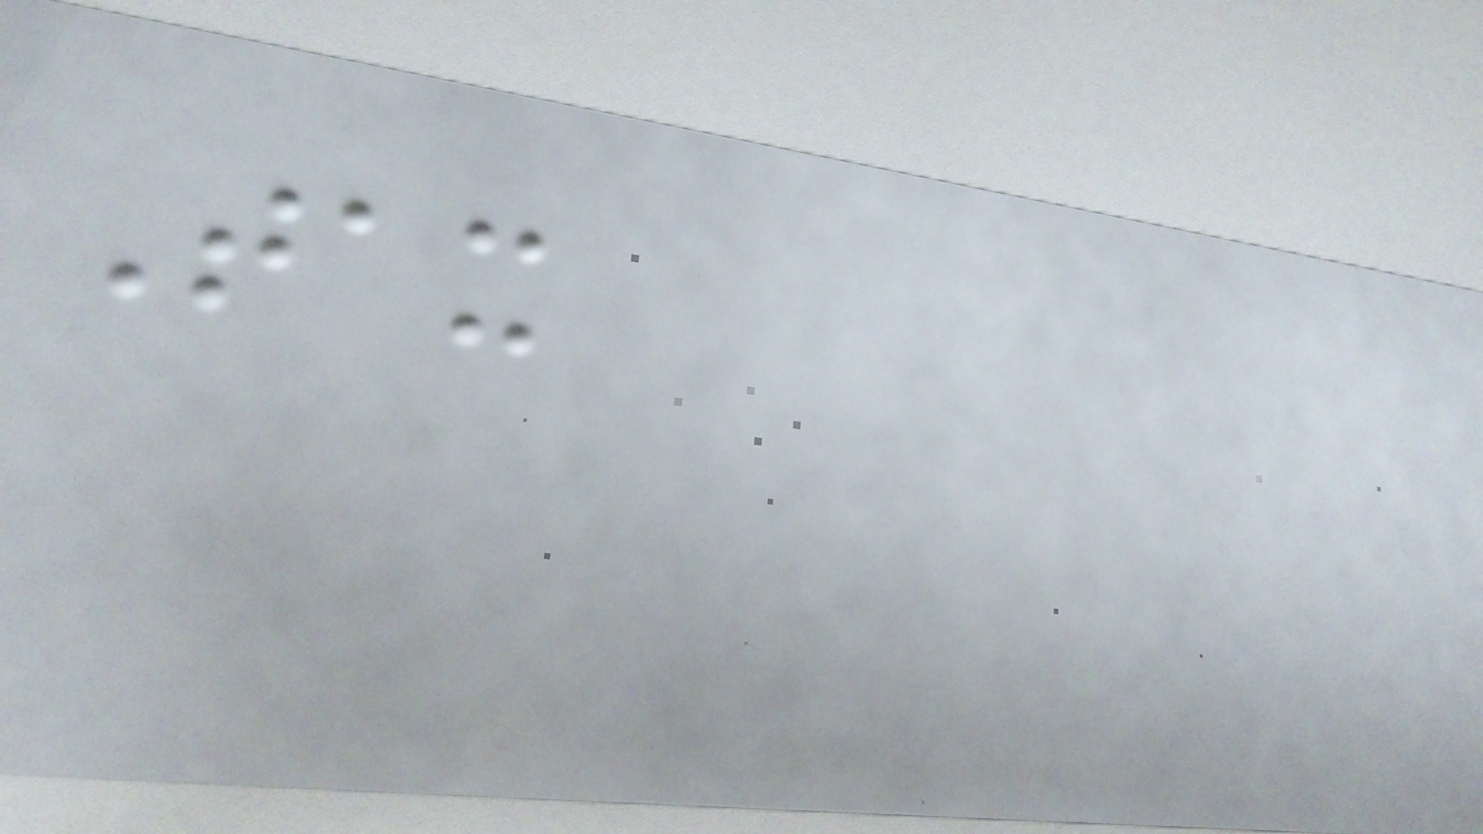Tax
